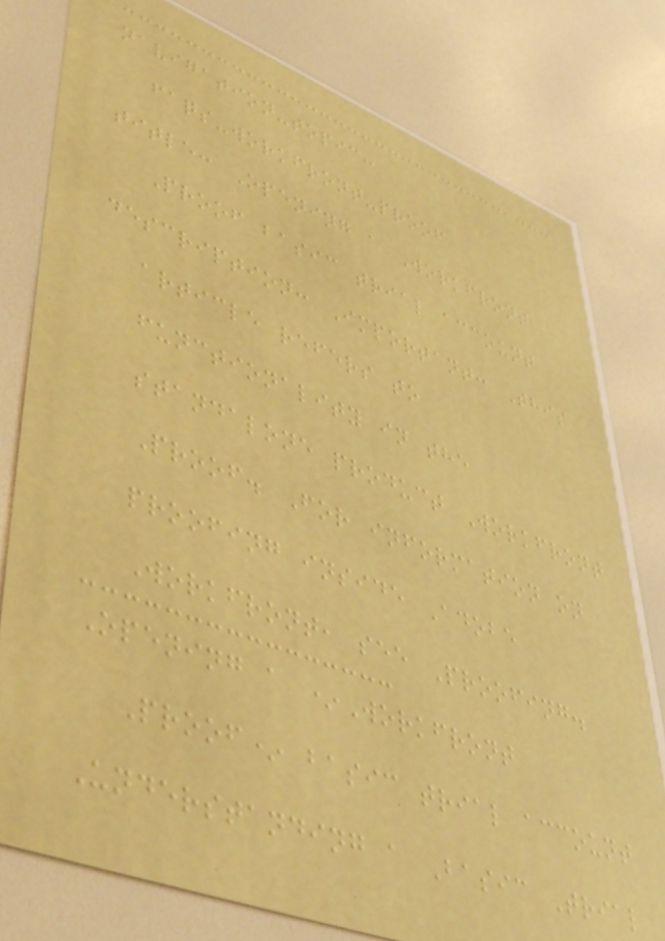navigation-topic:
faqs-workfront-proof
title: Opening a Workfront
Proof basic trial account
description: Important: This
article refers to
functionality in the
standalone product Workfront
Proof. For information on
proofing inside Adobe
Workfront, see Proofing.
Opening a *Workfront
Proof* basic trial account
Understanding a Basic Trial
